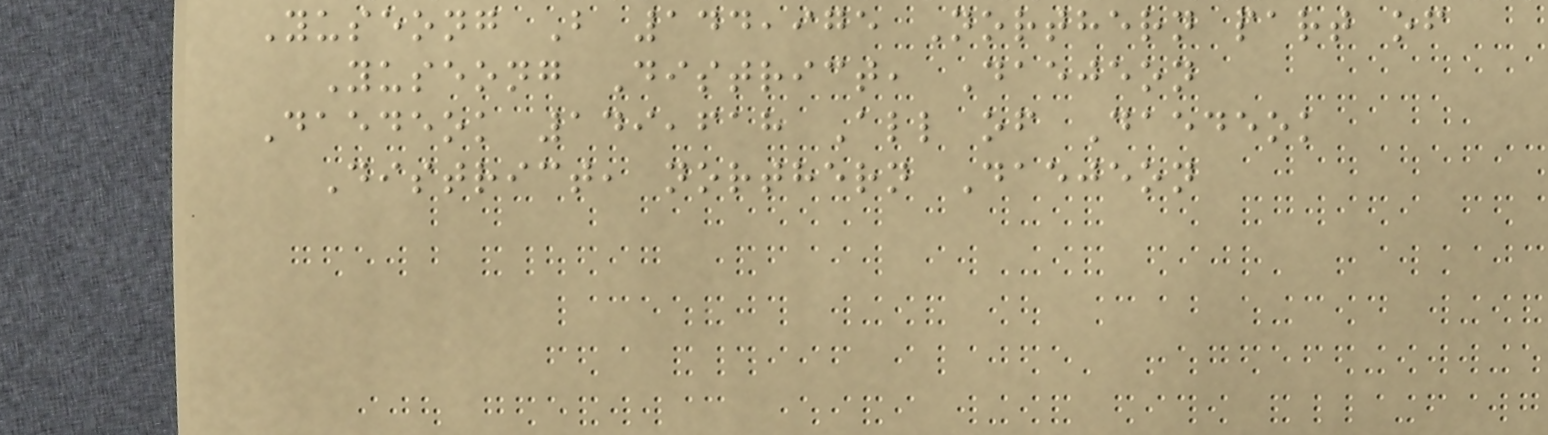Yuseong B 144,975 Northern part of
Yuseong District, Daejeon
Daedeok 149,618 All of Daedeok
District, northern Daejeon
